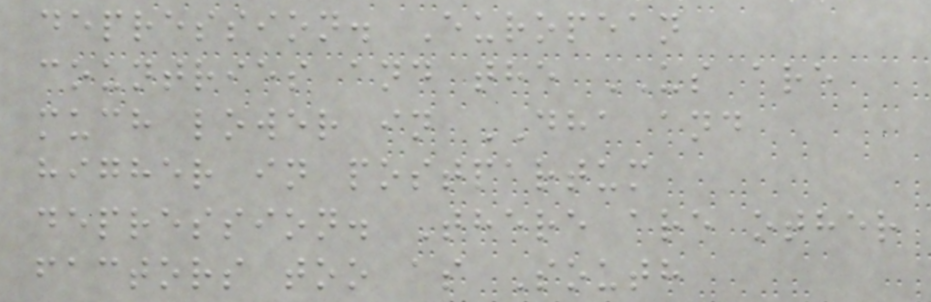depression. European
countries and the US are
much lower in DHA and
higher in postpartum
depression. There are other
factors too as South
